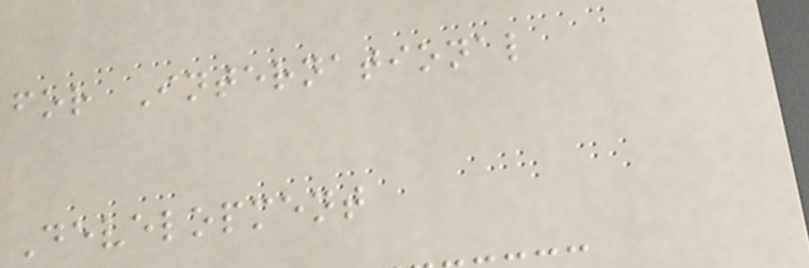for International
Development
